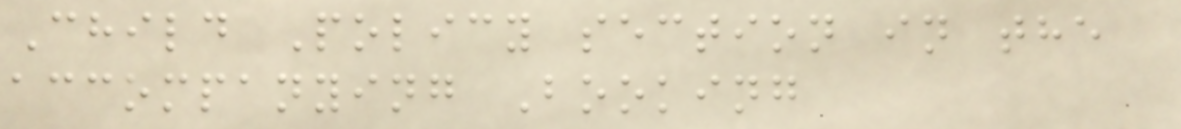Child Policy section in the
accompanying Booking
